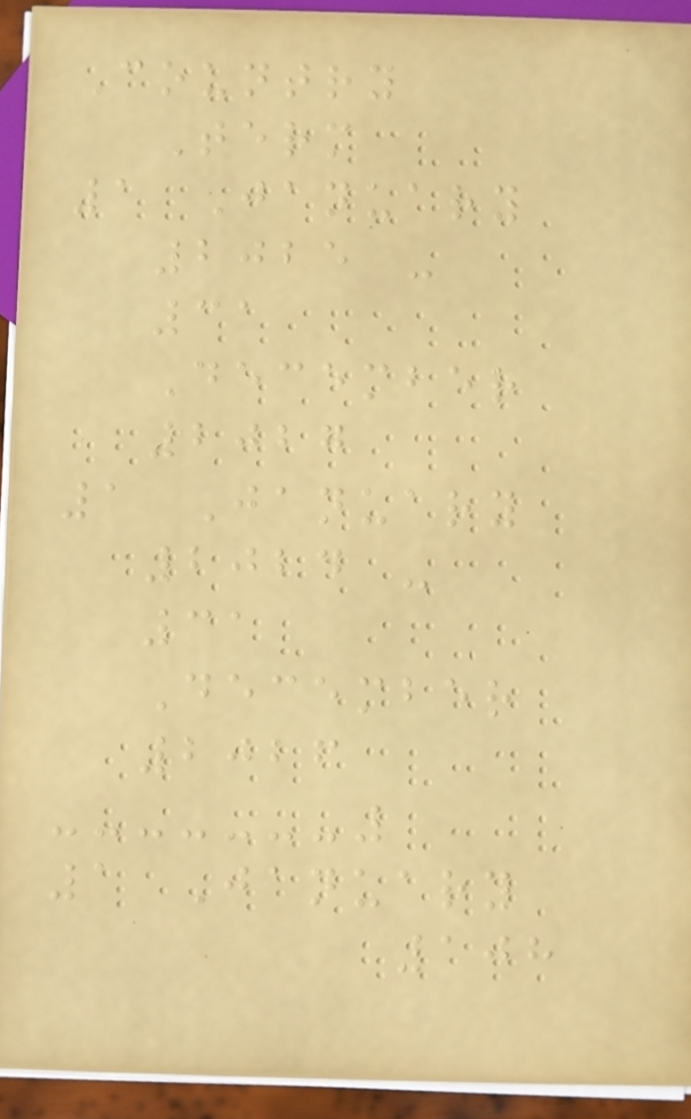Country
Term
1 January
2025 -
31
December
2027
1 January
2024 -
31
December
2026
1 January
108
